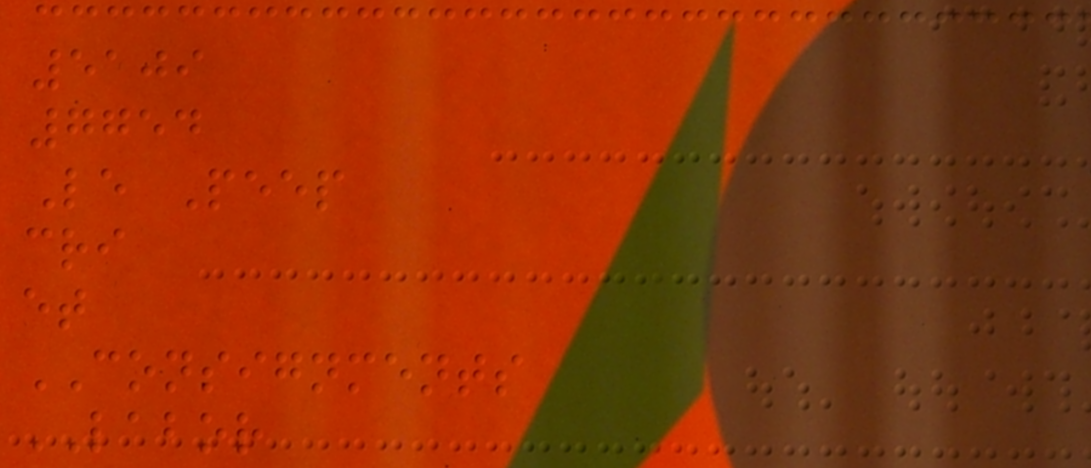5109
7754
Le Peep
cri
et
CONSIGNMENTS
LABOR
